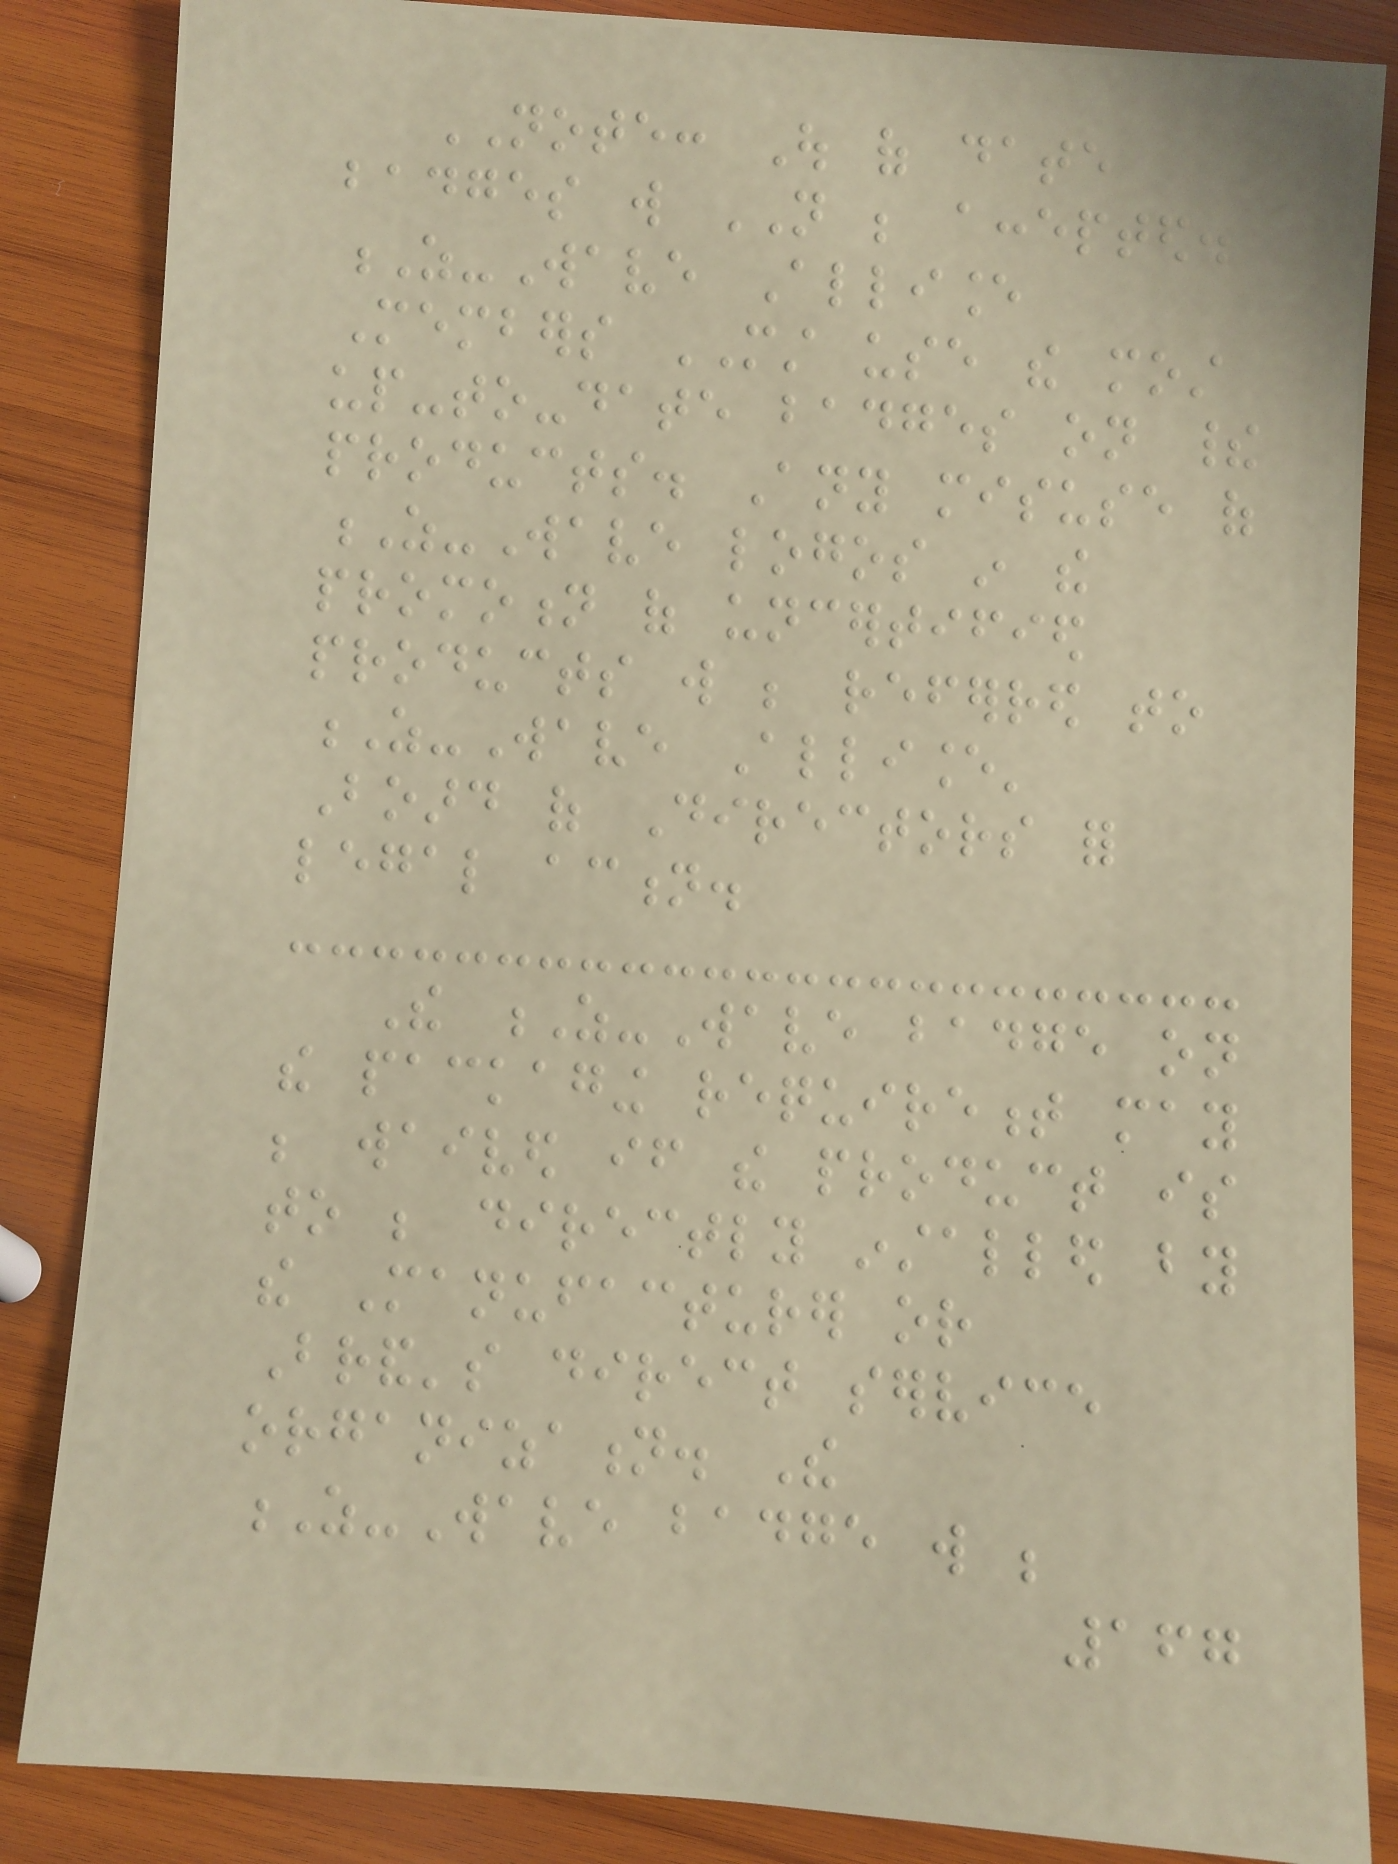NOTE: Out of date
badges will NOT be accepted.
Z-Wave Alliance
Members MUST use the most
up-to-date badges on their
products. Any misuse of
Z-Wave logos in the
promotion of uncertified
products will be referred to
Z-Wave Alliance'
Board of Directors for
legal action.
The Z-Wave badge on
the packaging requirement may
be waived if the product is
to be directly installed by
the Manufacturer or
Brand's direct service
organization. The
Z-Wave badge will be
167
